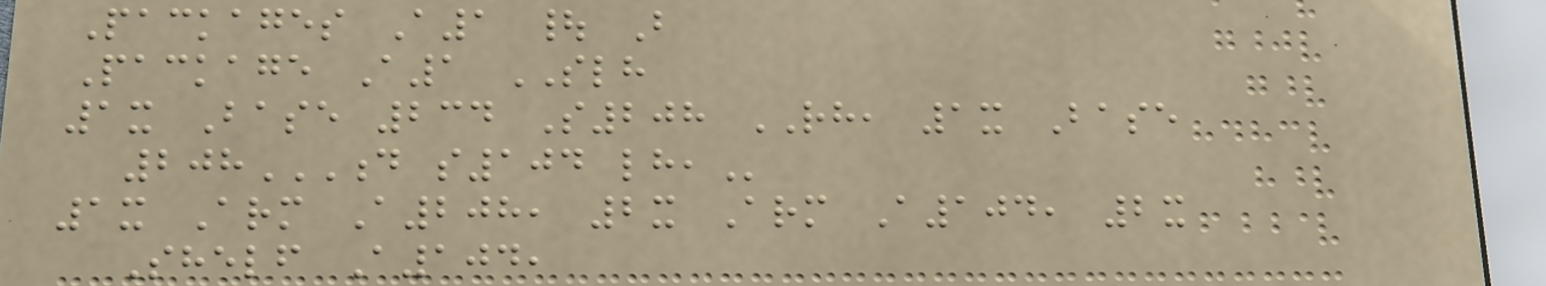Packages A1 | B
Package A1 SLH
1x Base 234 S208 RH, 1x Base
208D S104 LH,
1x Arm A208, 2x Arm A104, 2x
Shelf A104,
